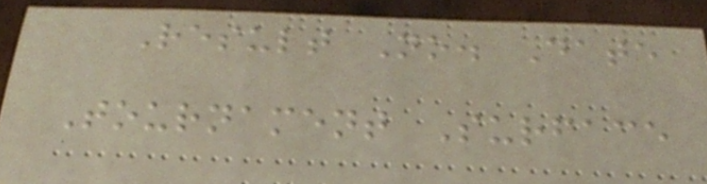Result No. Date
Tournament Surface
